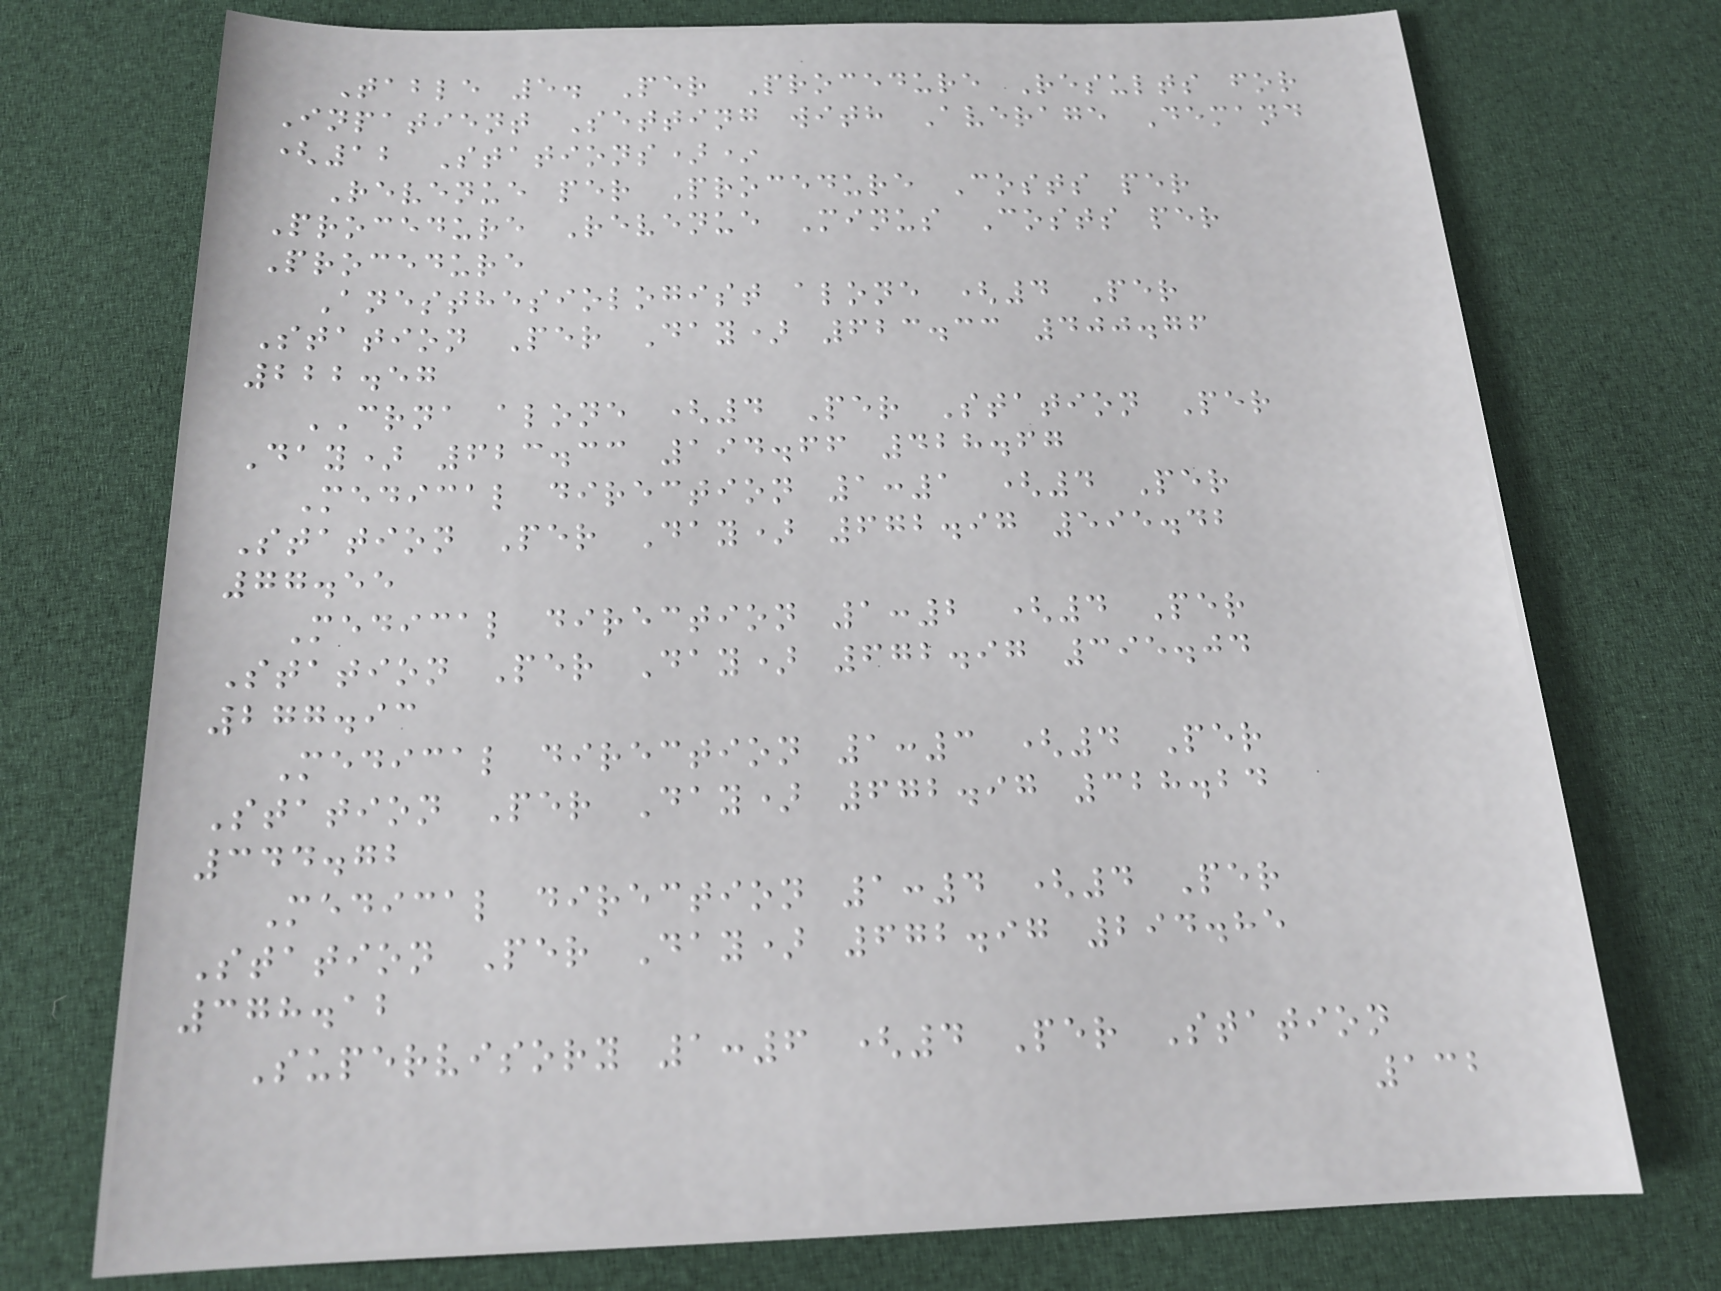Table 5. Per Procedure Results for
Inpatient Setting with Average Demand
(12 Stations)*
Revenue per Procedure Costs per
Procedure Revenue Minus Costs per
Procedure
Anesthesiologist alone (4 Per
Station Per Day) 623.33 400.76
222.57
CRNA alone (4 Per Station Per
Day) 623.33 194.66 428.67
Medical direction 1:1 (4 Per
Station Per Day) 672.97 595.42
77.55
Medical direction 1:2 (4 Per
Station Per Day) 672.97 395.04
277.93
Medical direction 1:3 (4 Per
Station Per Day) 672.97 328.24
344.72
Medical direction 1:4 (4 Per
Station Per Day) 672.97 294.85
378.12
Supervisory 1:6 (4 Per Station
132
